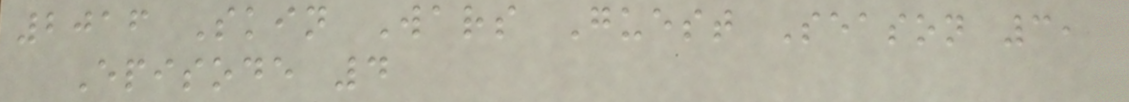2016 Skin Wars Guest Season 3,
Episode 4
